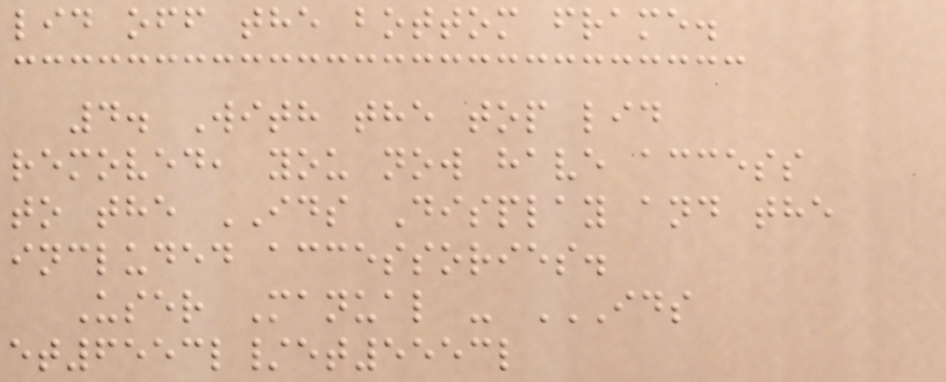lid off the bottom frame.
4. With the top lid
removed, you now have access
to the IDS Display and the
included accessories.
User Manual - IDS
ET6553L/ET5553L
